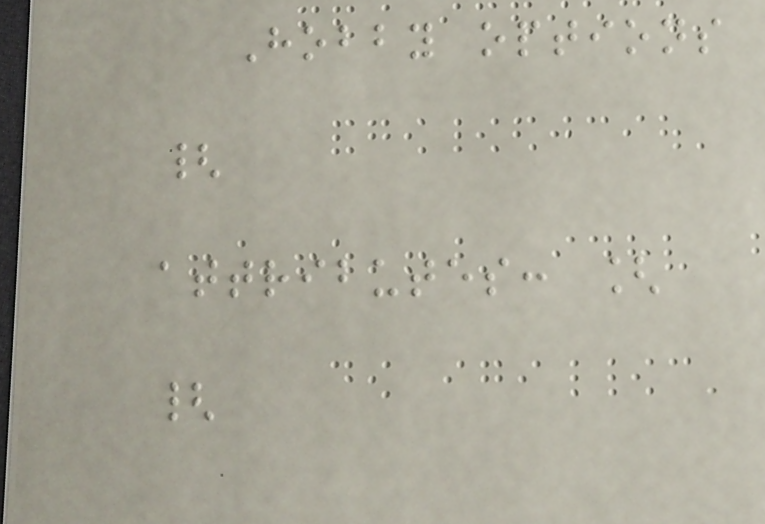Hobby options
{
attributes: [
{
